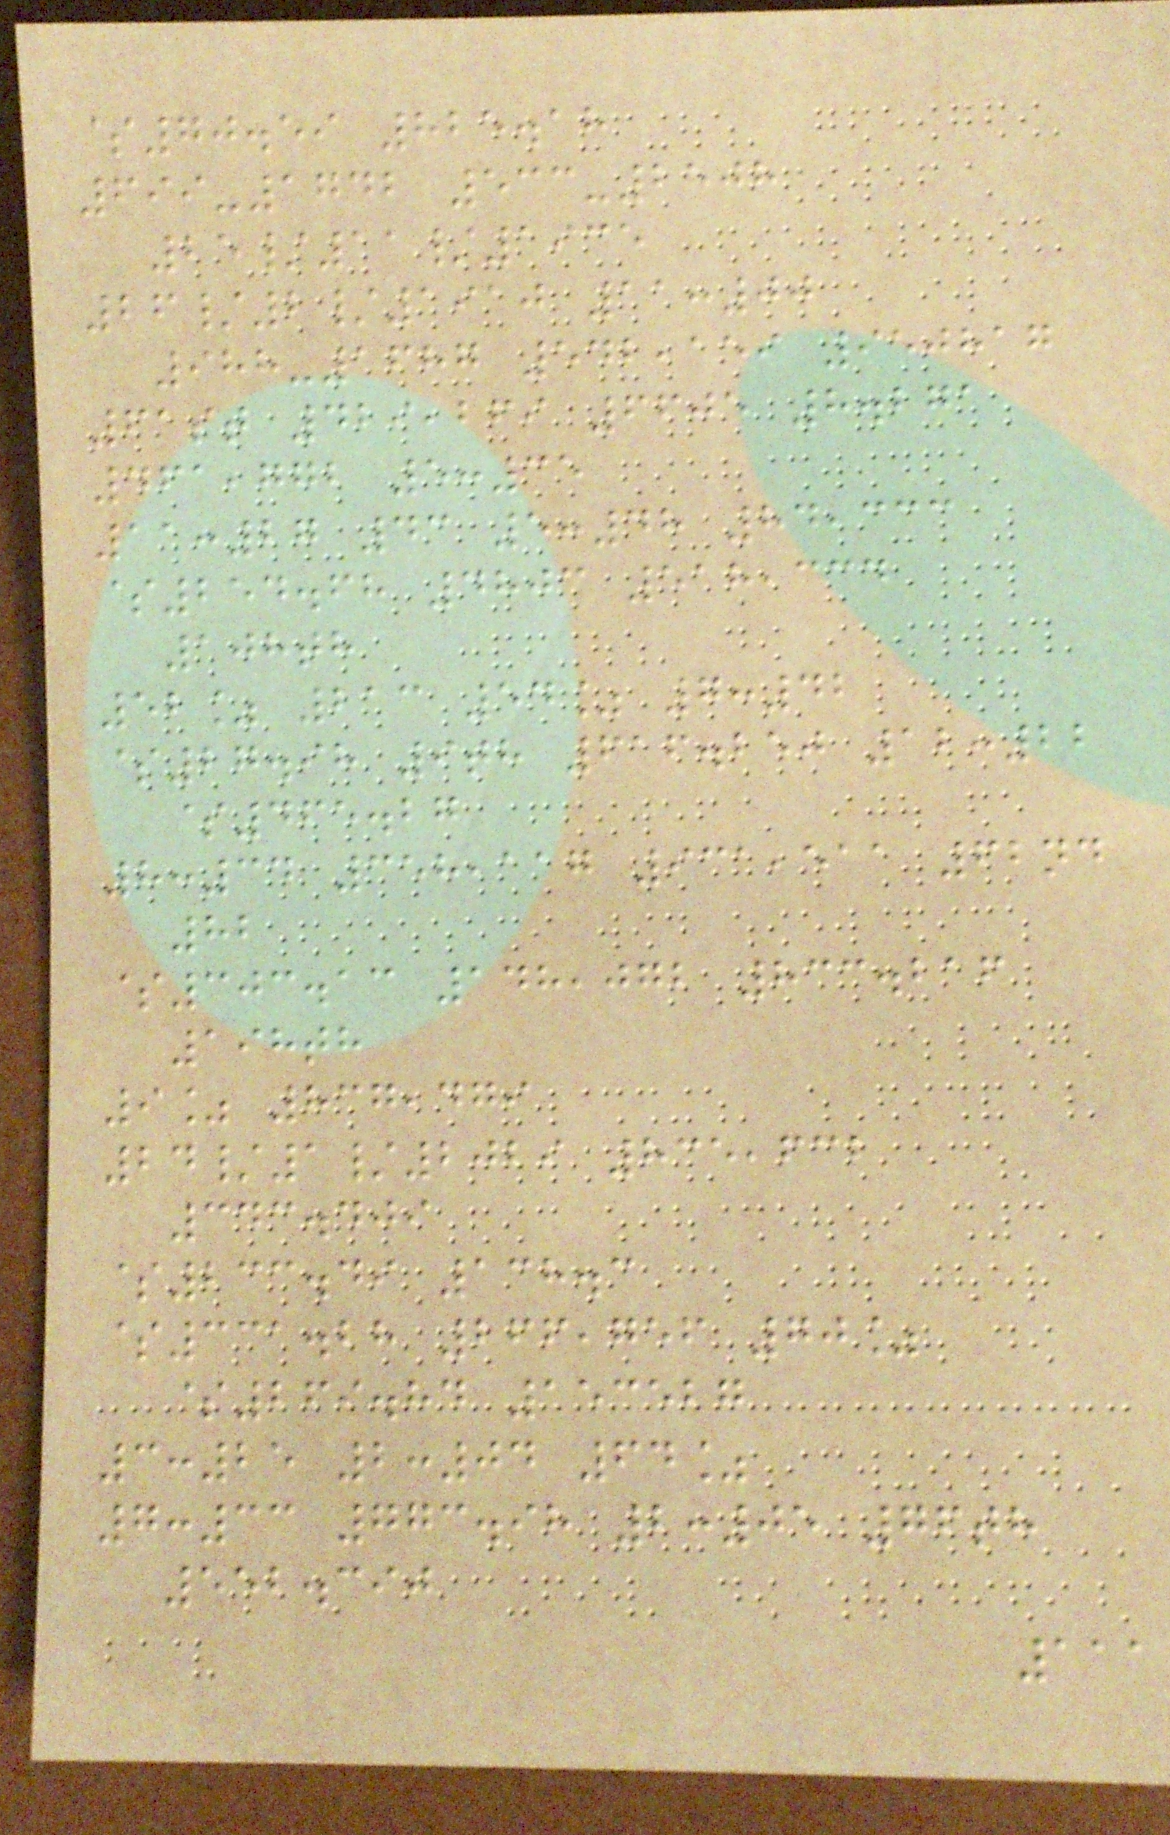$70.59 825.18
699-1742 533-2508
25/11/1935
26/2/1910 11:00
988-1687 542,159 950817
61st 429,269 6605 8.271
461,772 5:35
11:27 43 5:48 84,333
$254.68 4803 518,334
108th
52% 213 54% 7:42
$27.98 9th 616.250 12:22
$465.27
8:34 358,117 931,511 62nd
82
$303.13 148,072 833.216
198th
9% 837,479
24/1/2029 835,632
343.409
$233.49 138.3
$331.28 266,756 70%
$269.84 153527
3:25 2:04 64%
7:33 773.98 2:05 76th
552.390
111
